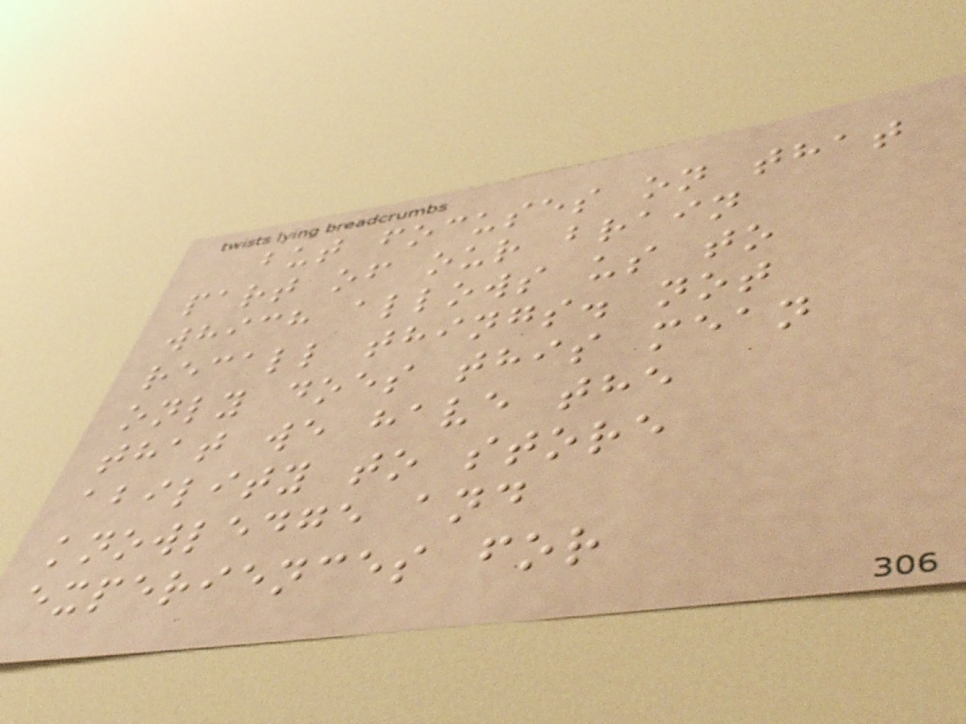but focuses on that
part of our brain
which allows us to
recall things. not
only does this mean
that we have the
ability to store
knowledge and
experiences for
